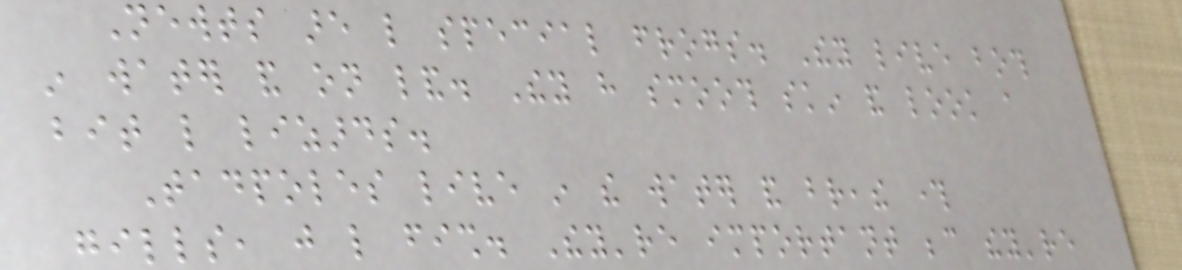Newts are like special frogs. They live both
in water and on land. They have smooth skin and look a
bit like lizards.
Tadpoles live in the water and breathe through
gills, just like fish. They're important because they're
